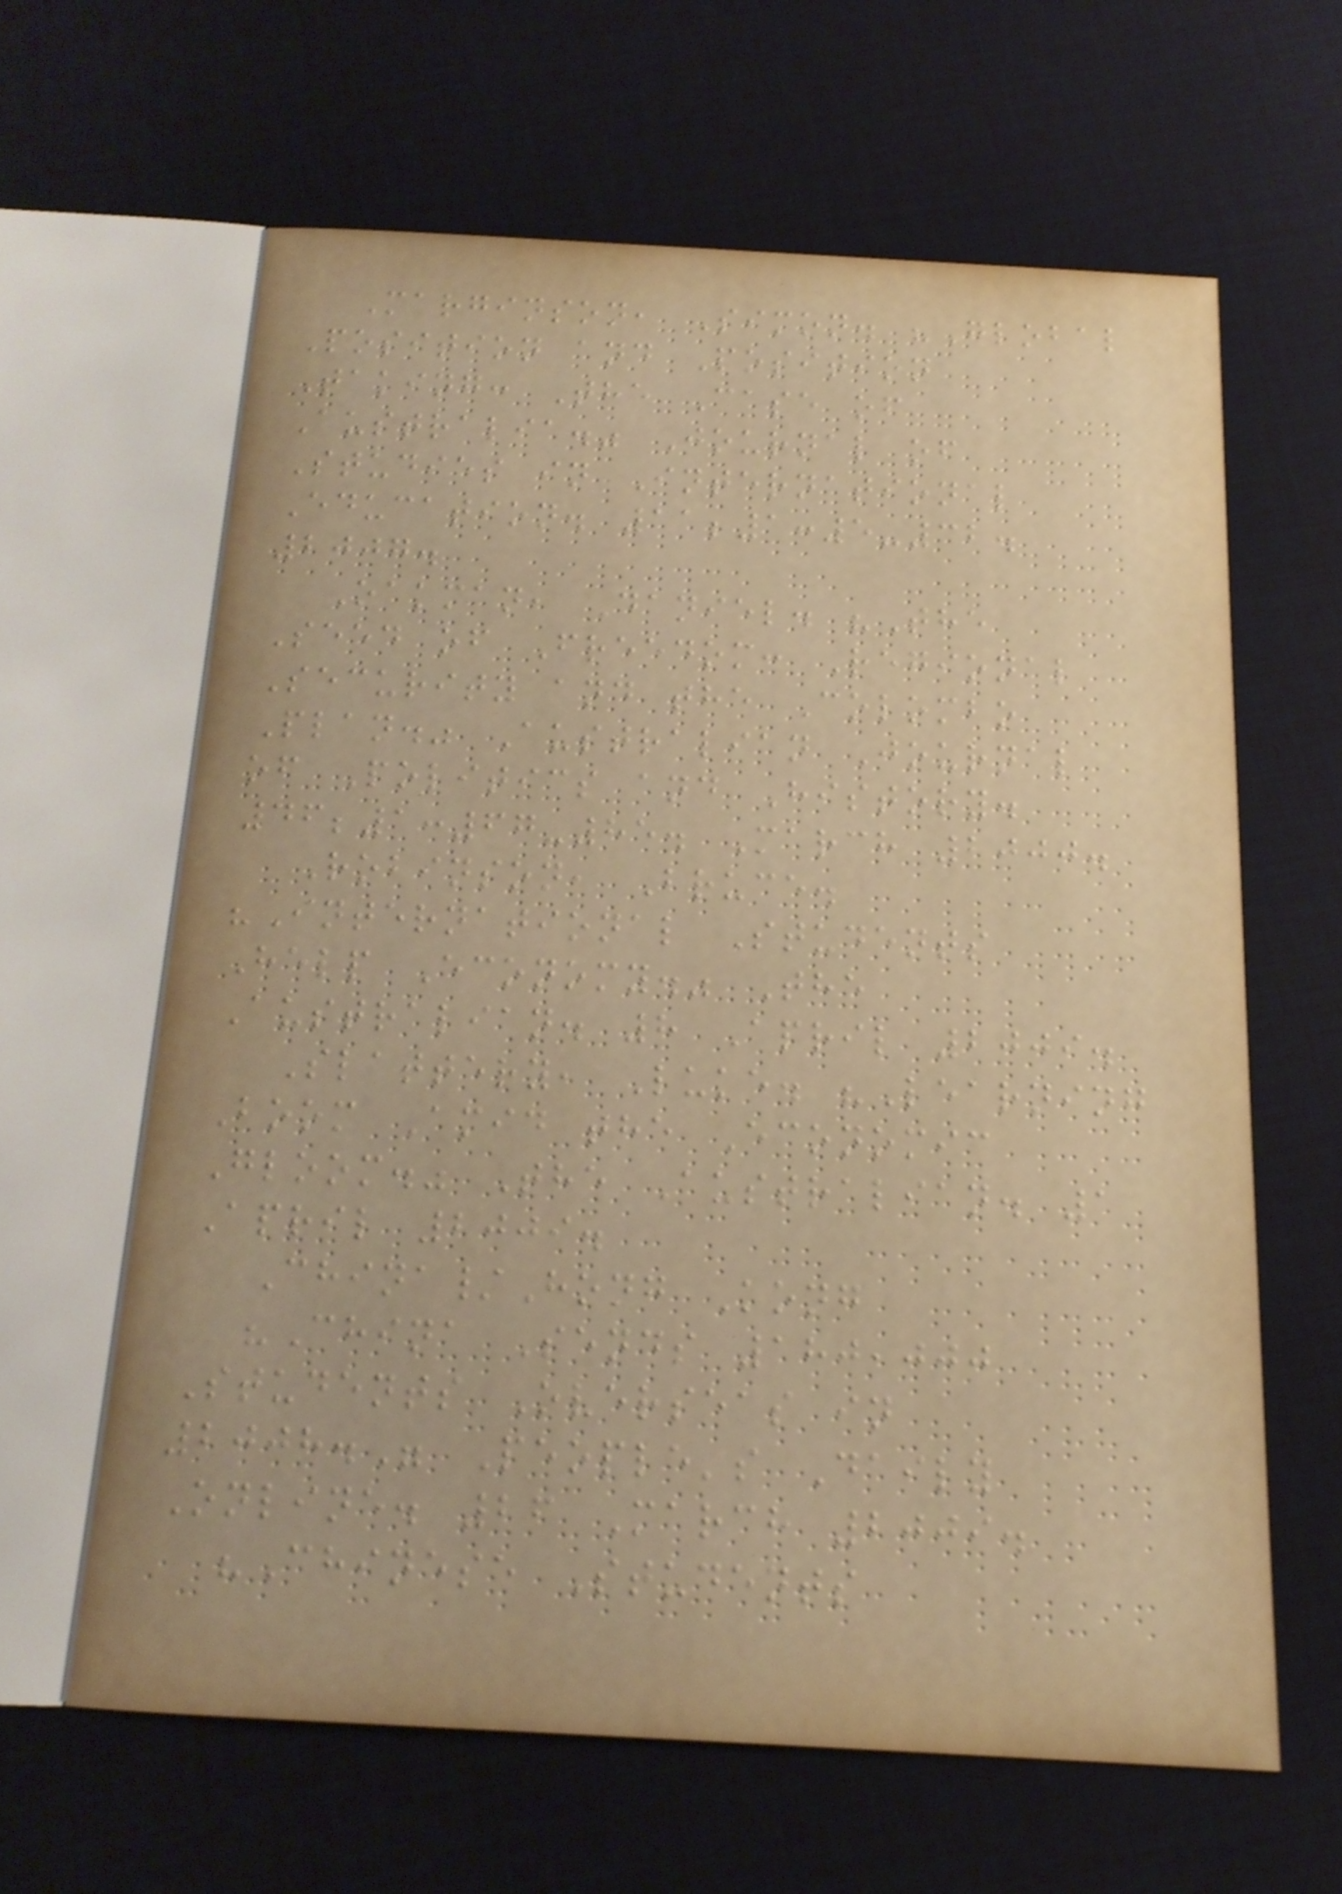Marginson, Simon. "Global
Position and Position
Taking: The Case of
Australia." Journal of
Studies in International
Education. 11;1:5-32.
2007.
Oakman, Daniel. "The
Seed of Freedom: Regional
Security and the Colombo
Plan." Australian Journal
of Politics and History.
46;1:67-85. March 2000.
Robinson, Bruce.
"International Students
Help Economy." The
Australian. 8 April 2009.
Slattery, Luke. "Learning
Boom Amid the Economic
Gloom." The Australian. 1
April 2009.
China/Hong Kong
"China Sends 180,000
Students Overseas in
2008." People's Daily
Online. 26 March 2009.
"Chinese Students
